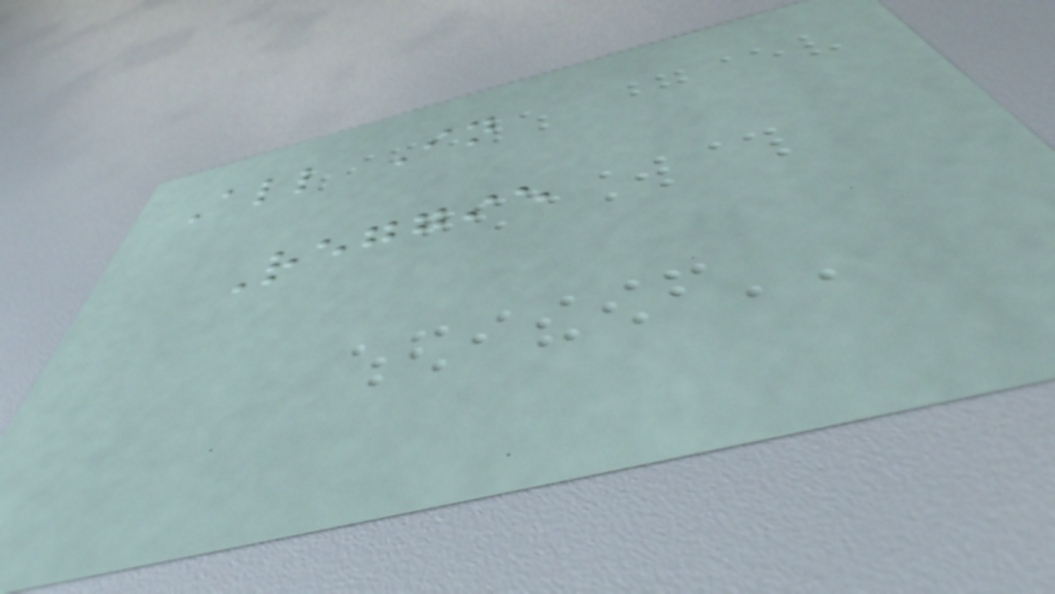All In
Reggie
